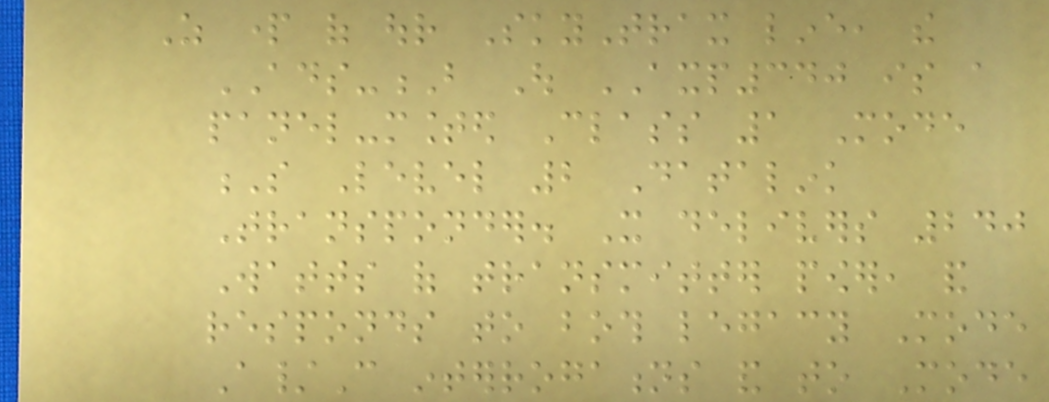As part of our SkyTrax line, the
ADS-B Out AXP340 is a
panel-mounted Class 1 Mode
S Level 2 Datalink
Transponder. It delivers 240
Watts of transmitter power, and
responds to both legacy Mode
A/C interrogations and to Mode
